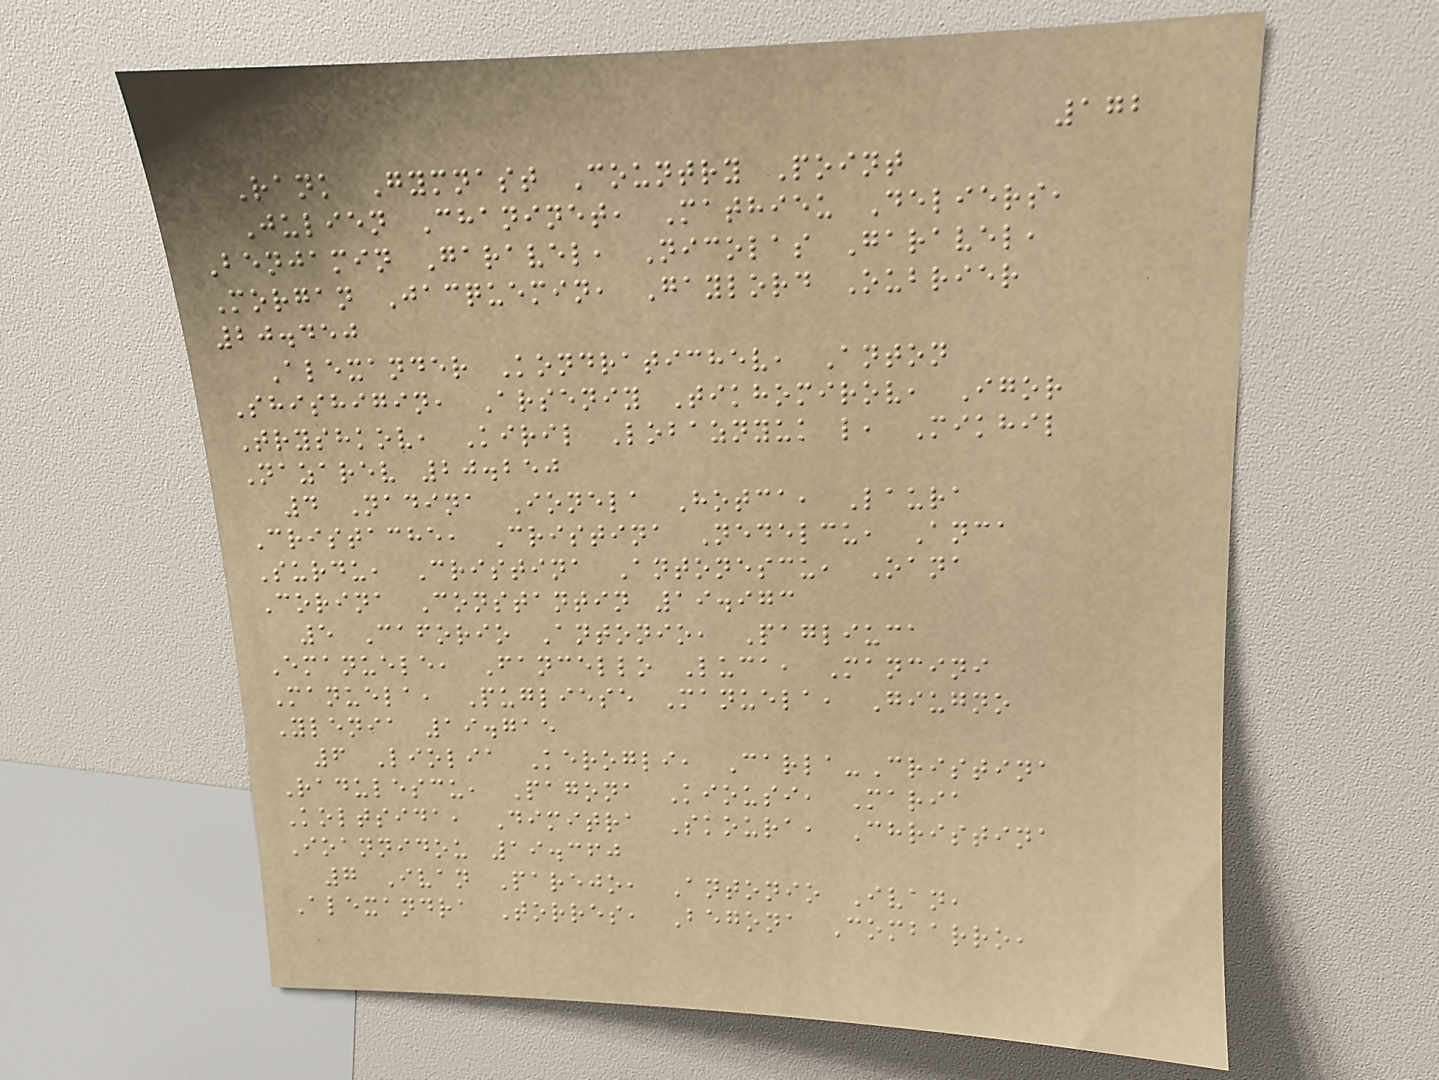172
Rank Gymnast Country Point
Julien Chaninet, Mathieu Deliers,
Benjamin Garavel, Nicolas Garavel,
Morgan Jacquemin, Gaylord Oubrier
20.450
Alexander Kondratichev, Anton
Shishigin, Arseniy Tikhomirov, Igor
Tryshkov, Kiril Lobaznyuk l, Mikhil
Nazarev 20.250
4 Nadina Ionela Hotca, Laura
Cristache, Cristina Nedelcu, Anca
Surdu, Cristina Antonescu, Oana
Corina Constantin 19.973
5 Caforio Antonio, Pagliuca
Emanuele, Fancello Luca, Mancini
Manuela, Pugliese Manuela, Giugno
Ylenia 19.715
6 Liolia Kerogli, Carla-Cristina
Radulescu, Pagona Kiousi, Maria
Koltsida, Dimitra Skoura, Christina
Ioannidou 19.360
7 Ivan Parejo, Antonio Ivan,
Alexandra Torres, Begona Combarro,
